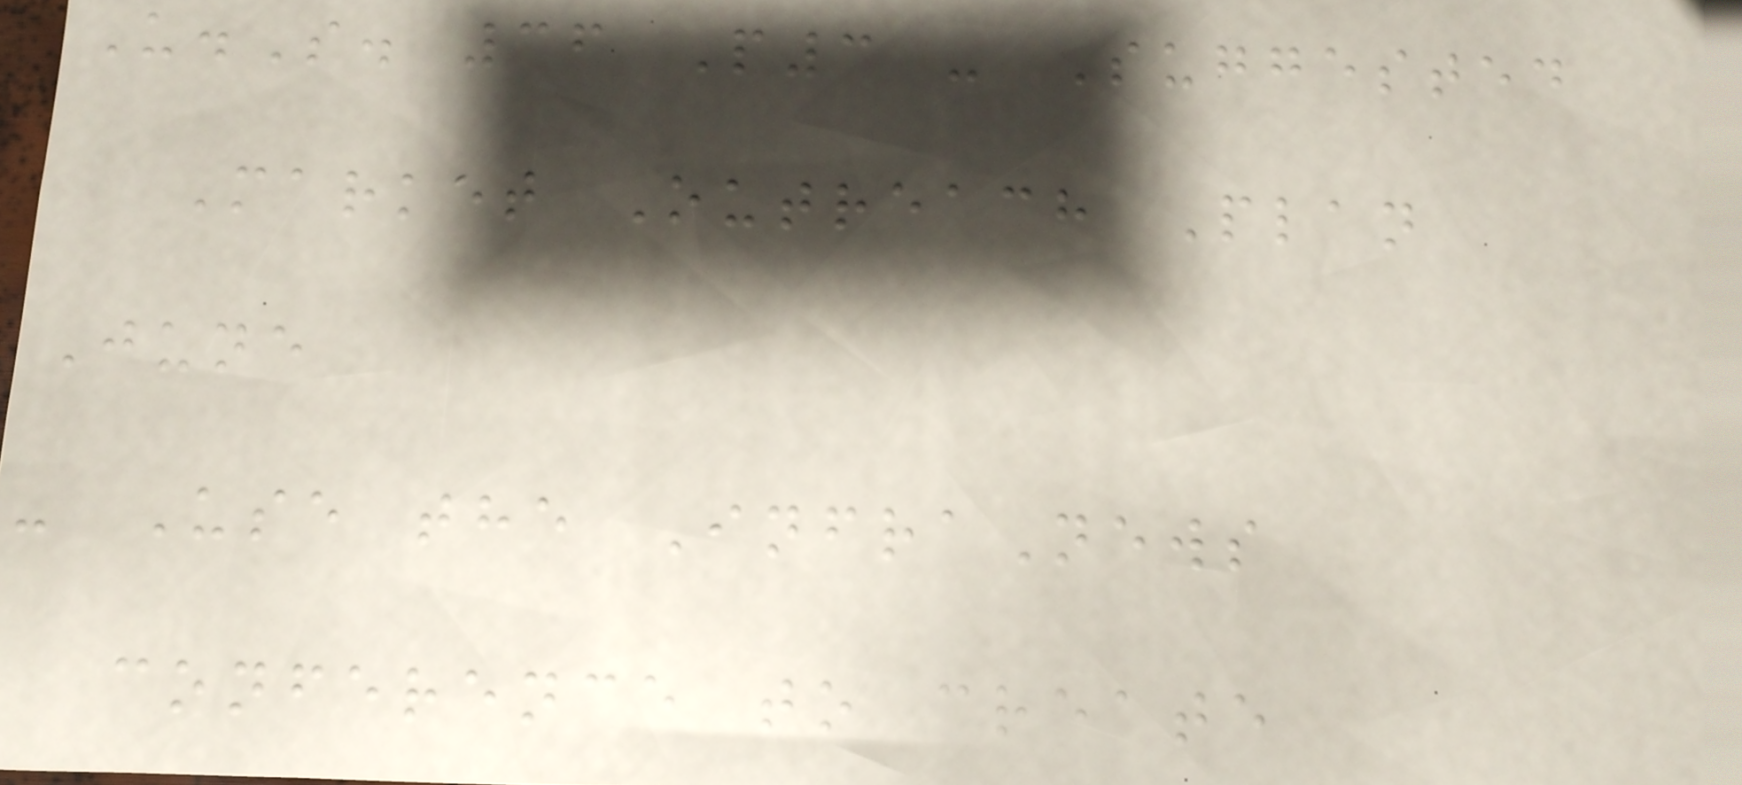U.S. 36 P3 - Suggested
Market Outreach Plan
June
- Use the InfraNews
conference to create
